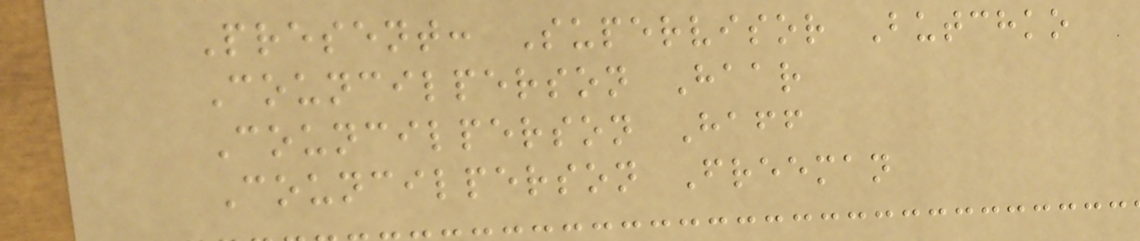Present: Supervisor Butchko
Councilperson Haar
Councilperson Haff
Councilperson Freeman
